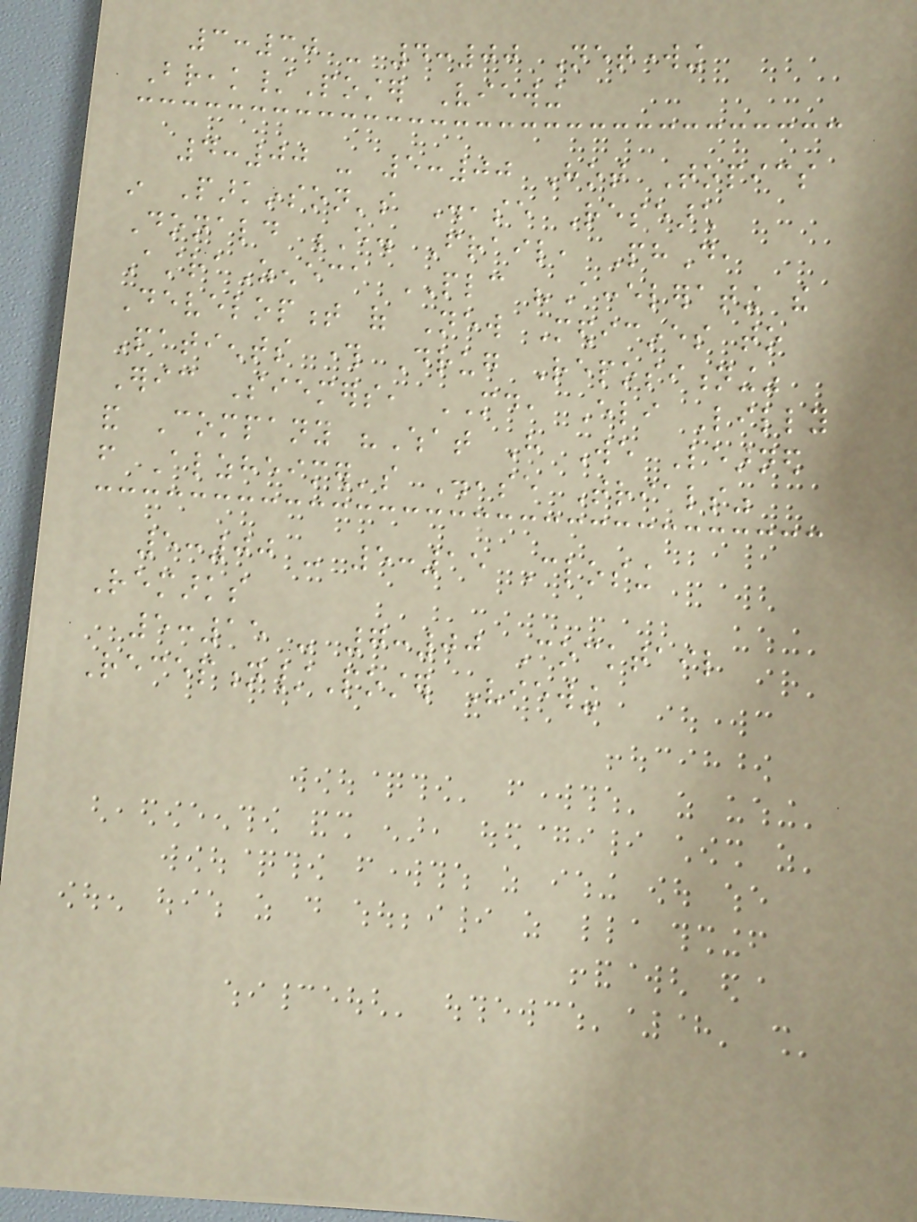3:30 - 4:00 Networking
Break/Poster Viewing
4:00 - 5:00 Hot Topics
in Parkinson's Disease Research
Donald E. Frail, PhD,
AstraZeneca PLC "Accelerating the
Development of New Medicines to
Patients through Drug Repositioning"
Eric Siemers, MD, Eli Lilly
and Company "What Have We Learned
from Alzheimer's Disease Trials"
5:00 - 5:15 Closing
Remarks
5:15 - 7:00 Cocktail
Reception/Poster Viewing
